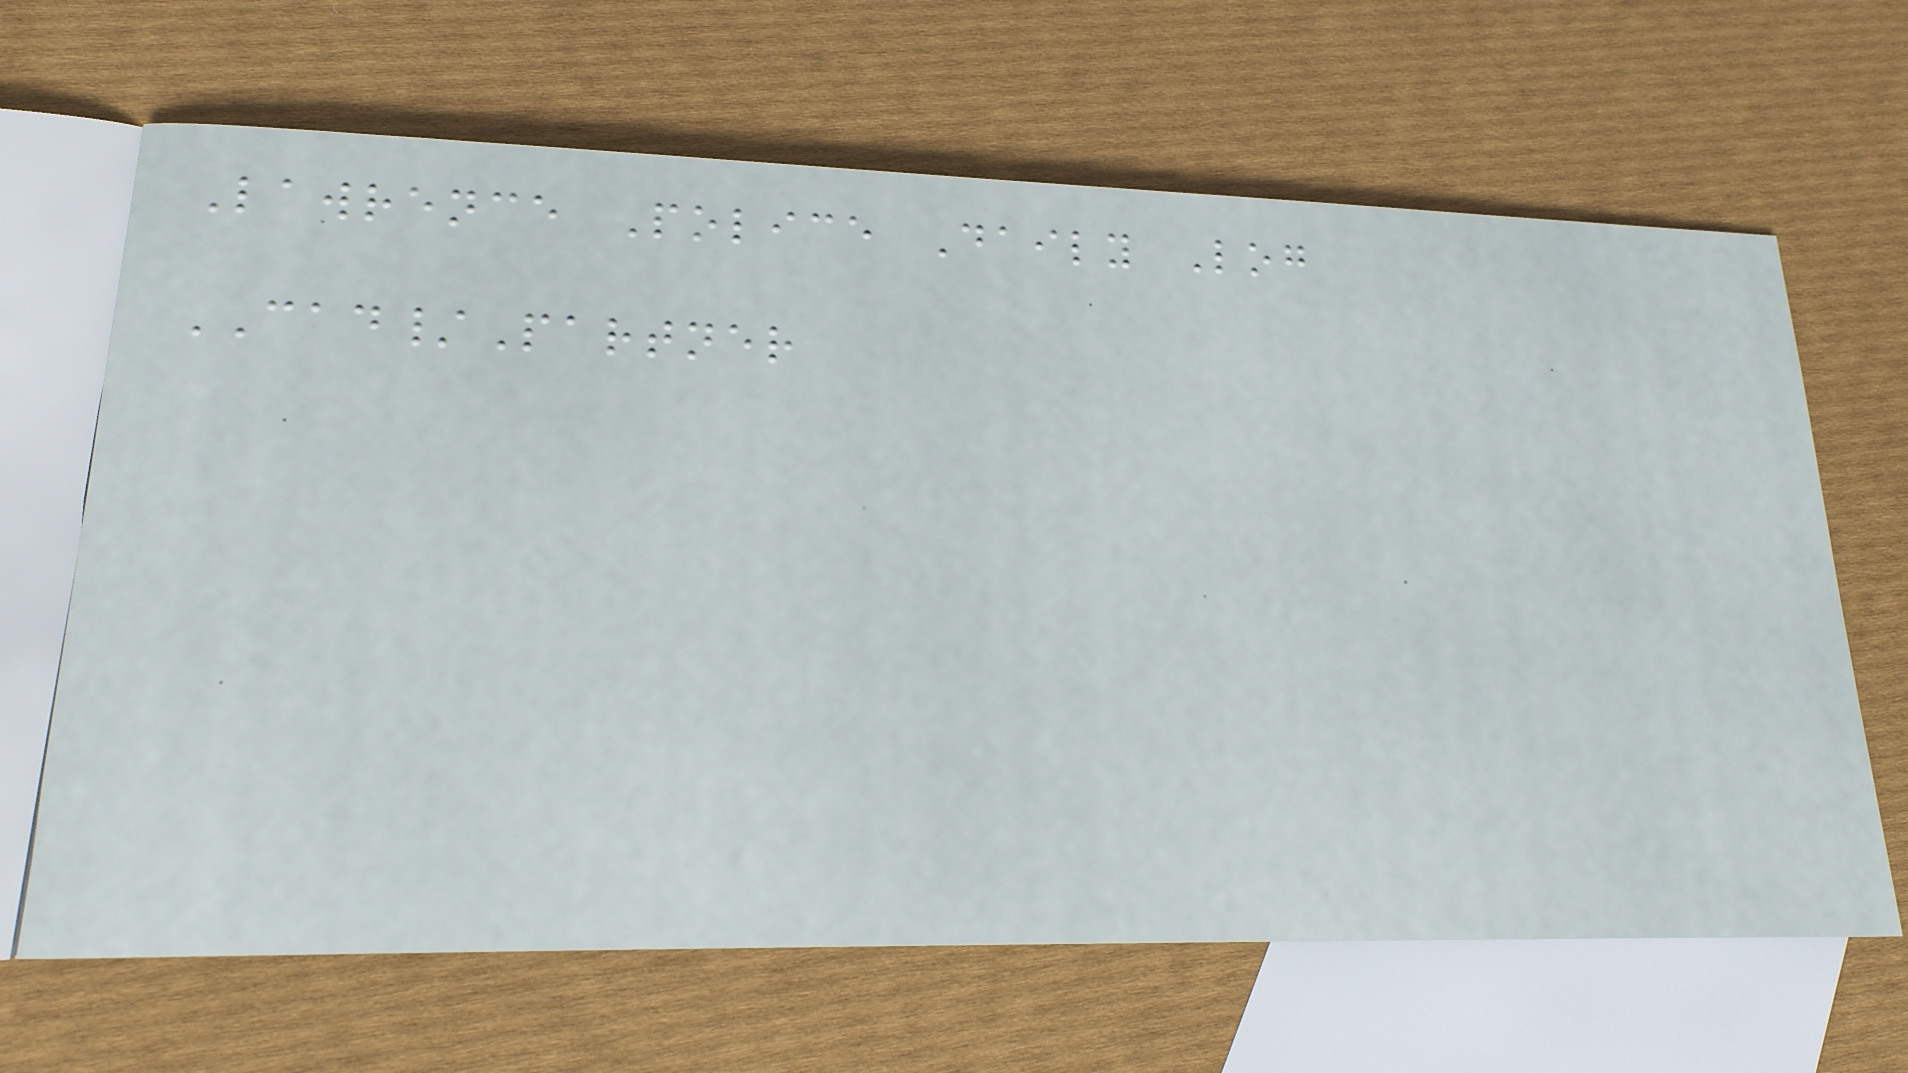Lawrence Police Daily Log
CAD/Partner
